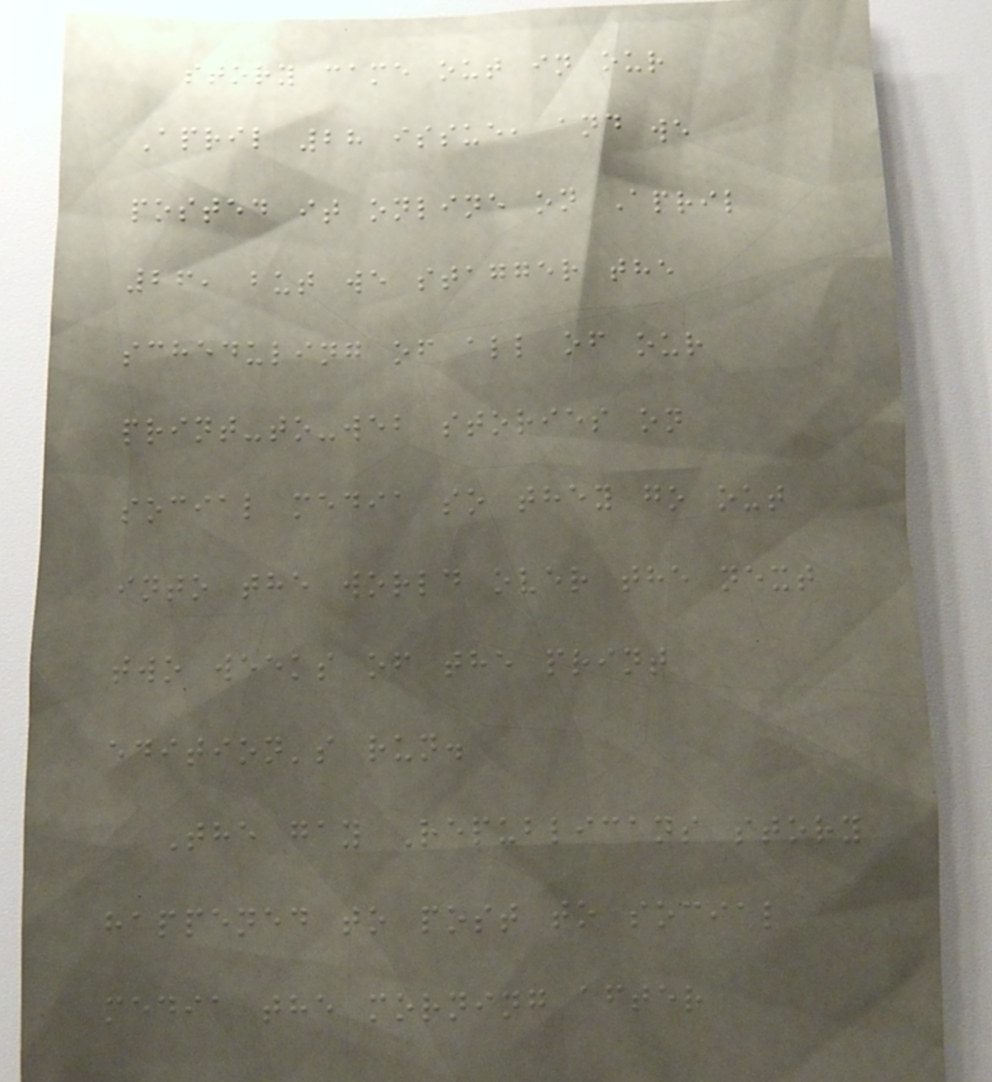story came out in our
April 28 issue, and we
posted it online on April
26, but we stagger the
scheduling of all of our
print-to-web stories on
social media so they go out
into the world over the next
two weeks of the print
edition's run.
The gay Republicans story
happened to post to social
media the morning after
